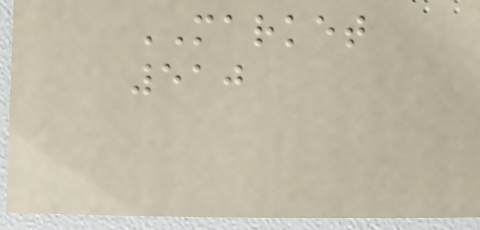MARKET
510
